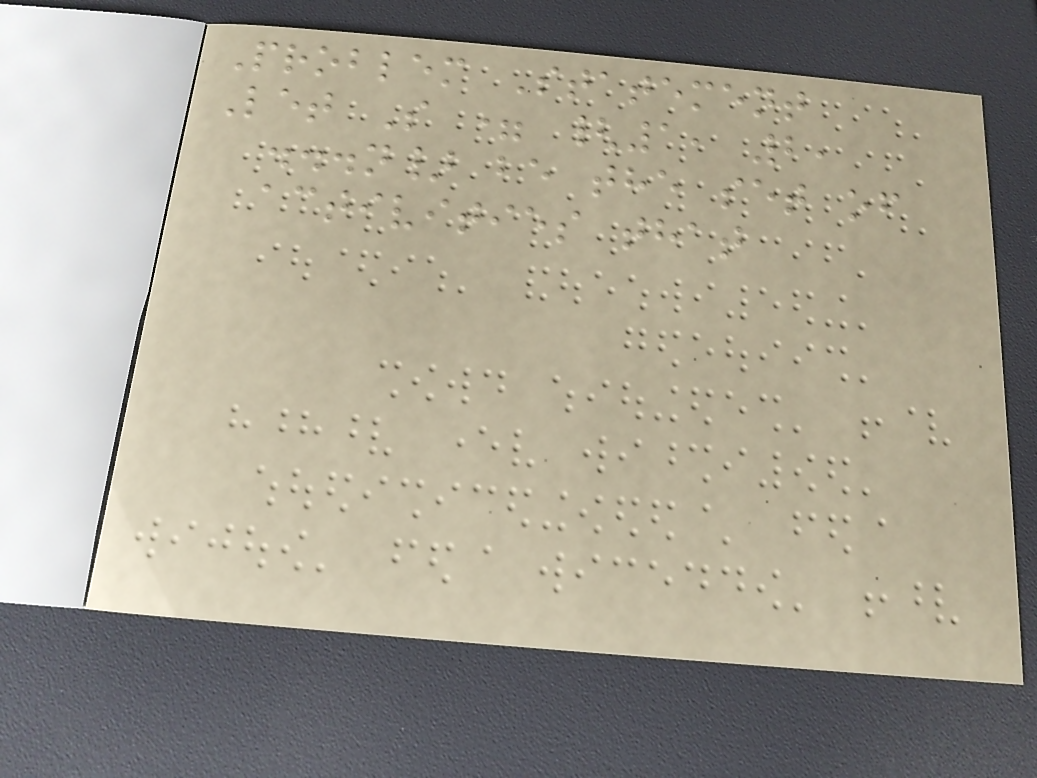Problem Statement
Let S = {1, 2,
...n} be the set of
activities that
